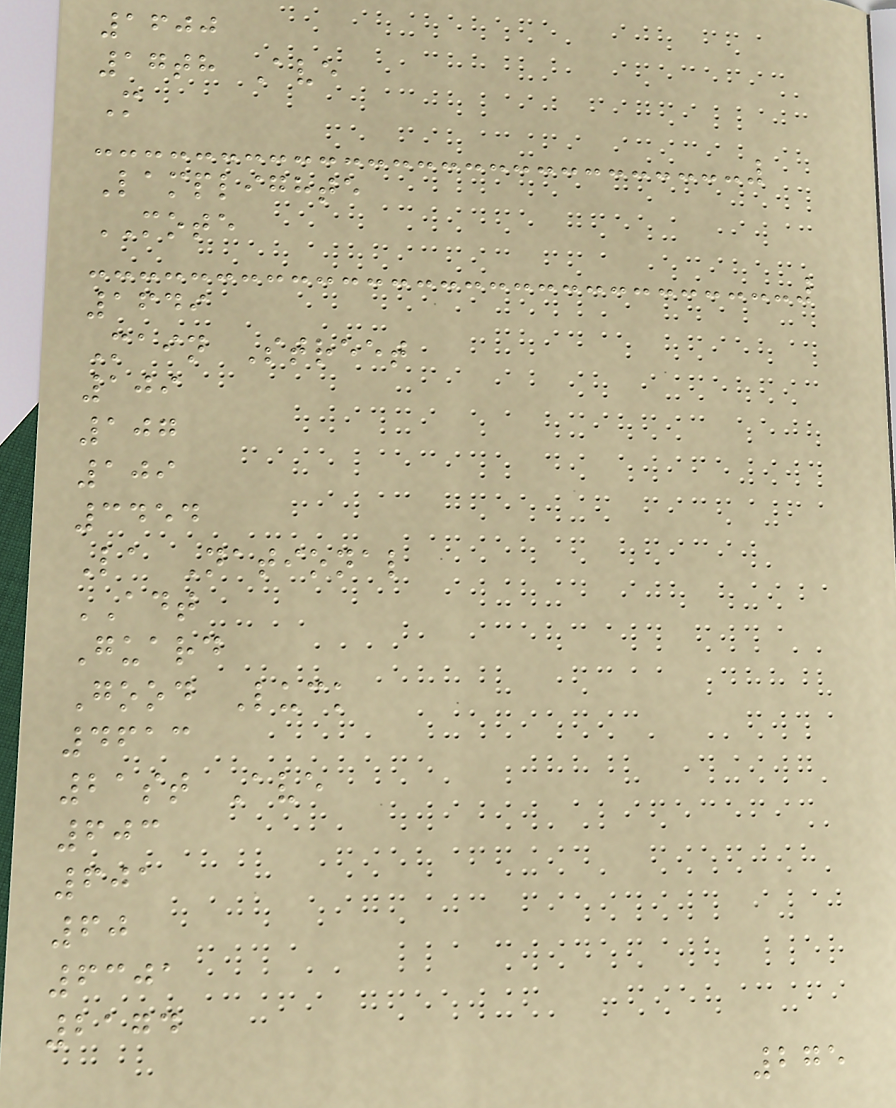1600
17th Ave
M
Lamplighte
MOTE
1649
Main Street
109
107
109
3454
La National
ADT
Guard
Good Luck
4613
21st Ave
603
601
60
6301
2174
275
